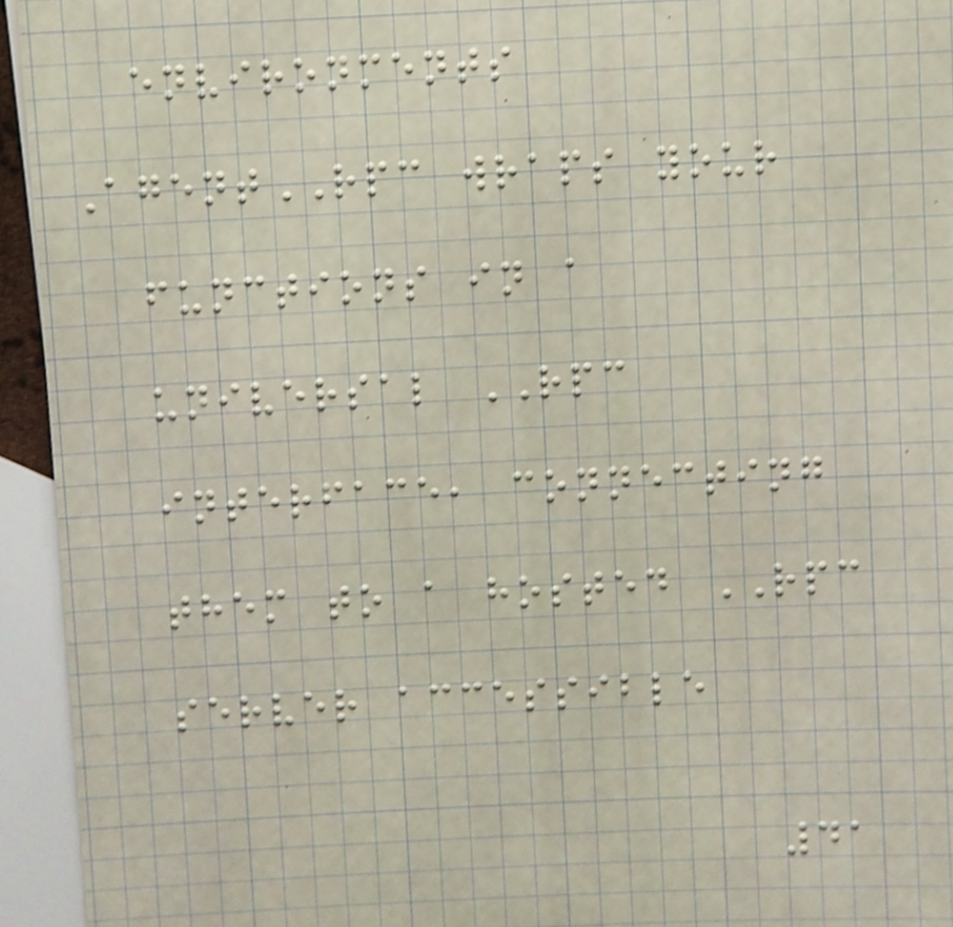environments
AgentRPC wraps your
functions in a
universal RPC
interface, connecting
them to a hosted RPC
server accessible
41
